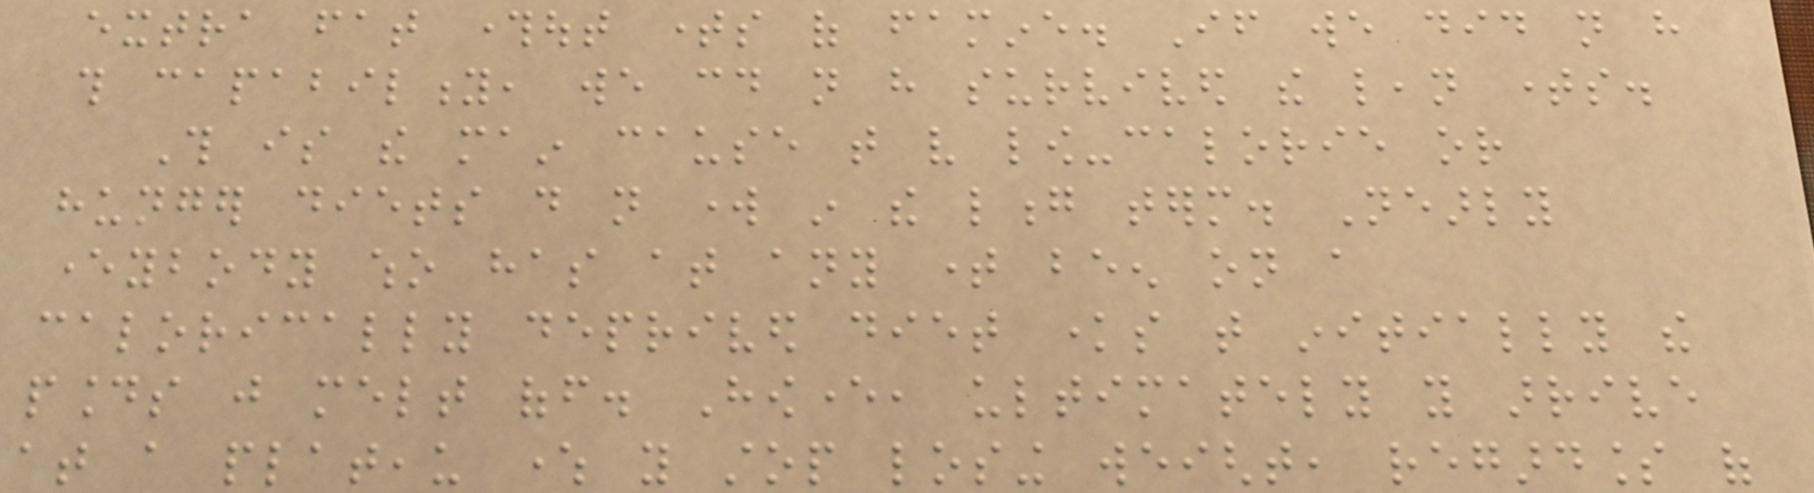extra fat throughout times of famine. If we did not have
this capability, we could not have survived the lean times.
This is the main cause that very low-calorie or
hunger diets do not work in the long term. Nearly
everybody who has at any time been on a
calorically deprived diet knows that initially the
pounds just melt off. However, ultimately you arrive
at a plateau where you stop losing weight, regardless of
